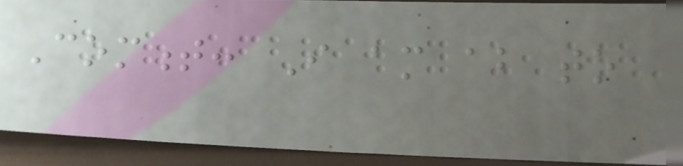Comment: I am about to
